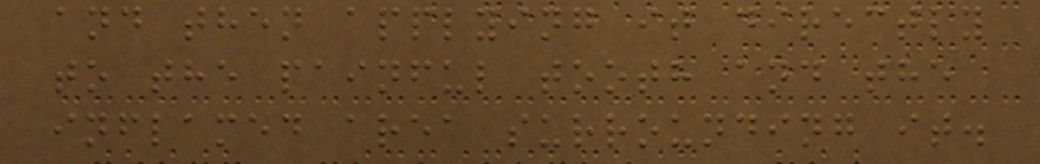and then applying it directly
to the painful tooth and the
inflamed area surrounding it.
